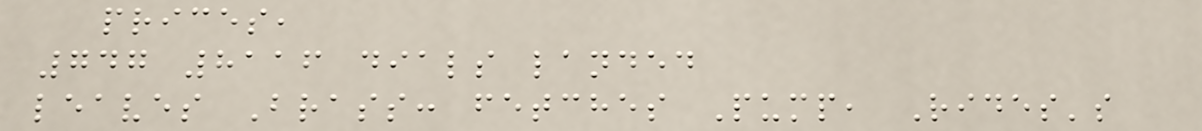prices,
747 8116 dials landed
leaves Brass: fetches Pump, Rides's
